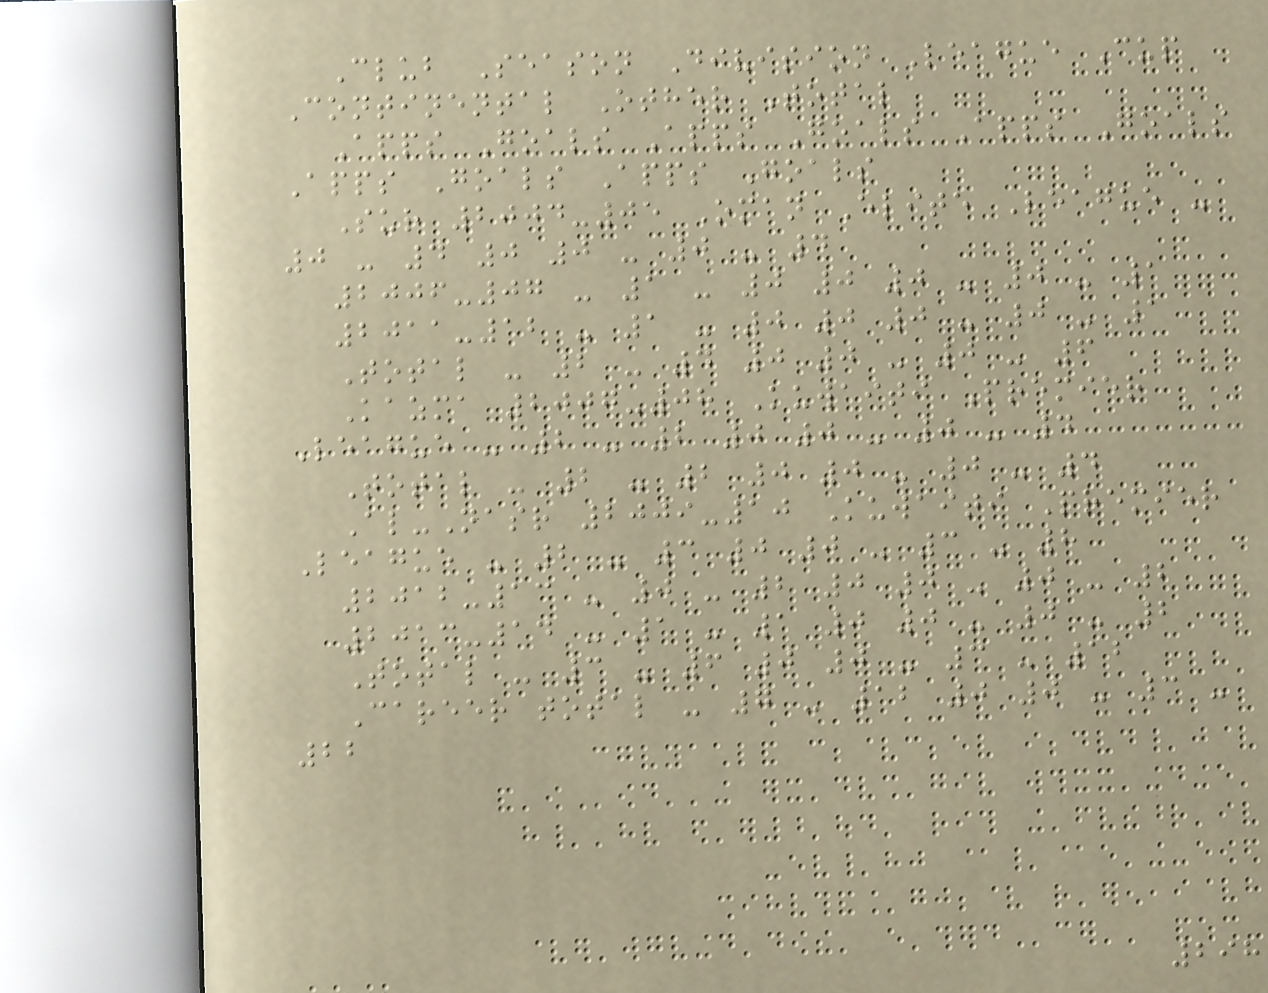Club Season Division League Cup
Continental Other Total
Apps Goals Apps Goals Apps Goals
Apps Goals Apps Goals
Sur 2004-05 Oman Elite League -
0 - 4 0 0 - 0 - 4
2006-07 - 1 - 0 0 0 - 0 - 1
2011-12 - 1 - 0 0 0 - 0 - 1
Total - 2 - 4 0 0 - 0 - 6
Kazma 2007-08 Kuwaiti Premier
League - 2 - 2 0 0 - 0 - 4
Total - 2 - 2 0 0 - 0 - 4
Al-Nasr 2009-10 Kuwaiti Premier
League - 2 - 3 0 0 - 3 - 8
2012-13 - 0 - 2 0 0 - 0 - 2
2013-14 - 1 - 1 0 0 - 0 - 2
Total - 3 - 6 0 0 - 3 - 12
Career total - 7 - 12 0 0 - 3 -
22
298
